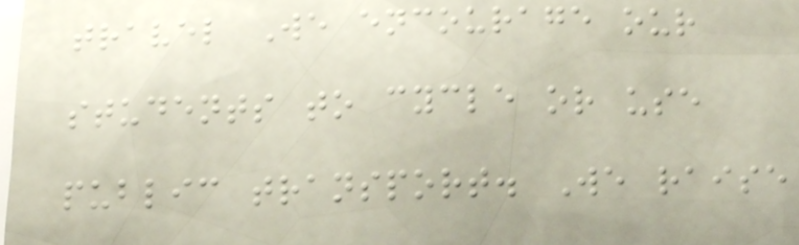travel We encourage our
students to cycle or use
public transport. We raise
